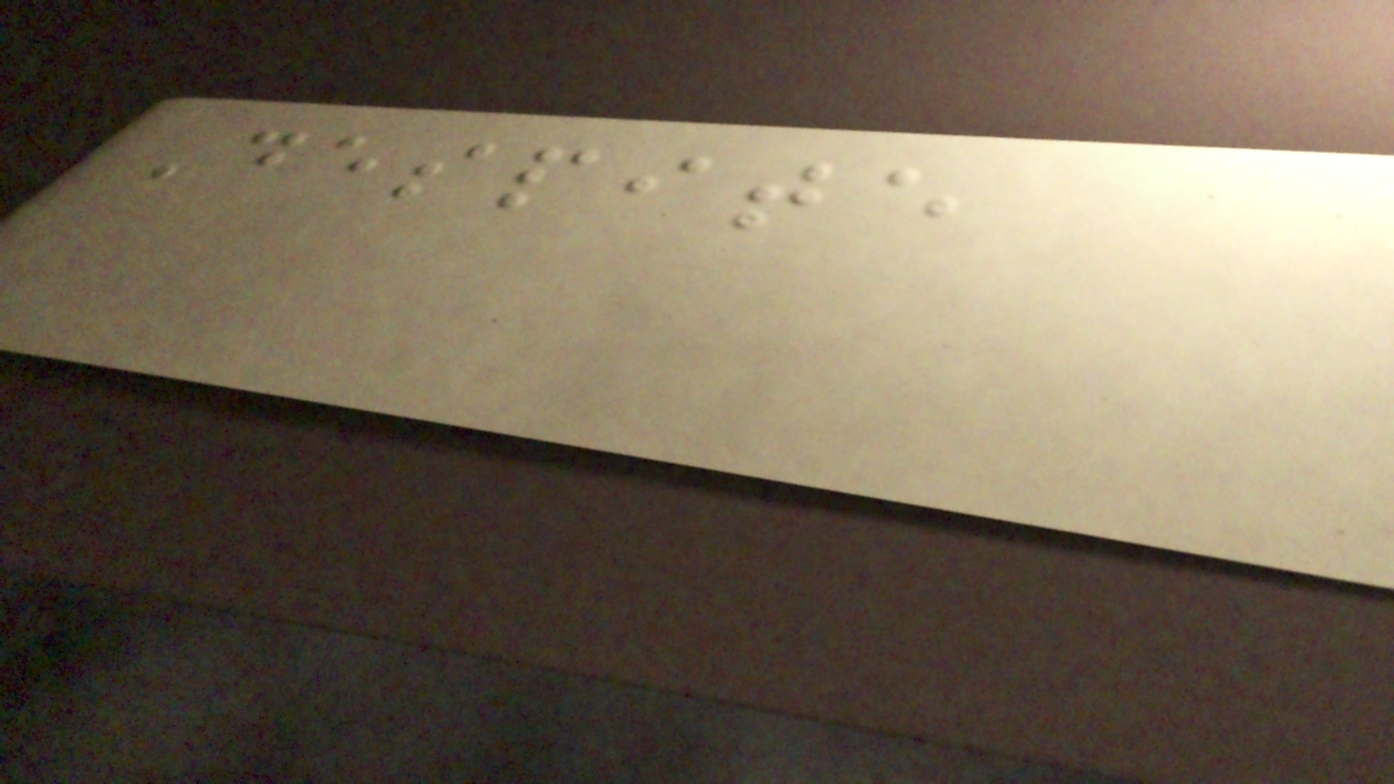Despite
